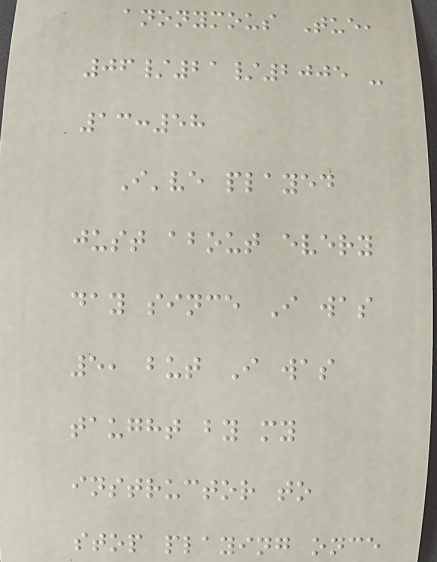anonymous Tue,
06/21/2005 -
13:58
I've played
just about every
day since I was
5, but I was
taught by my
instructor to
stop playing once
